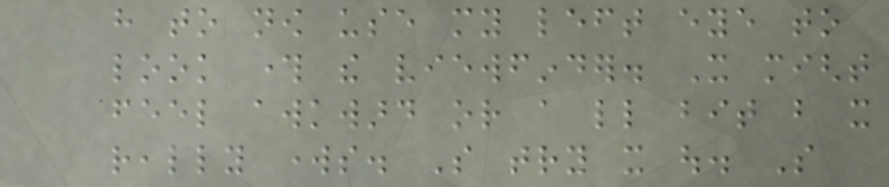have to now use my left eye to
look through the viewfinder. It might
feel awkward or a little bit but it
really works. So try it out. So
